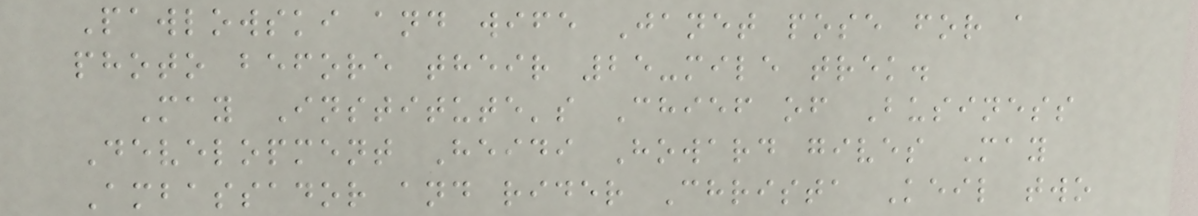Pawlowski and wife Janet pose for a
photo before their 25-mile trek.
May Institute's Chief of Business
Development Heidi Howard gives May
Ambassador and rider Christa Keil two
